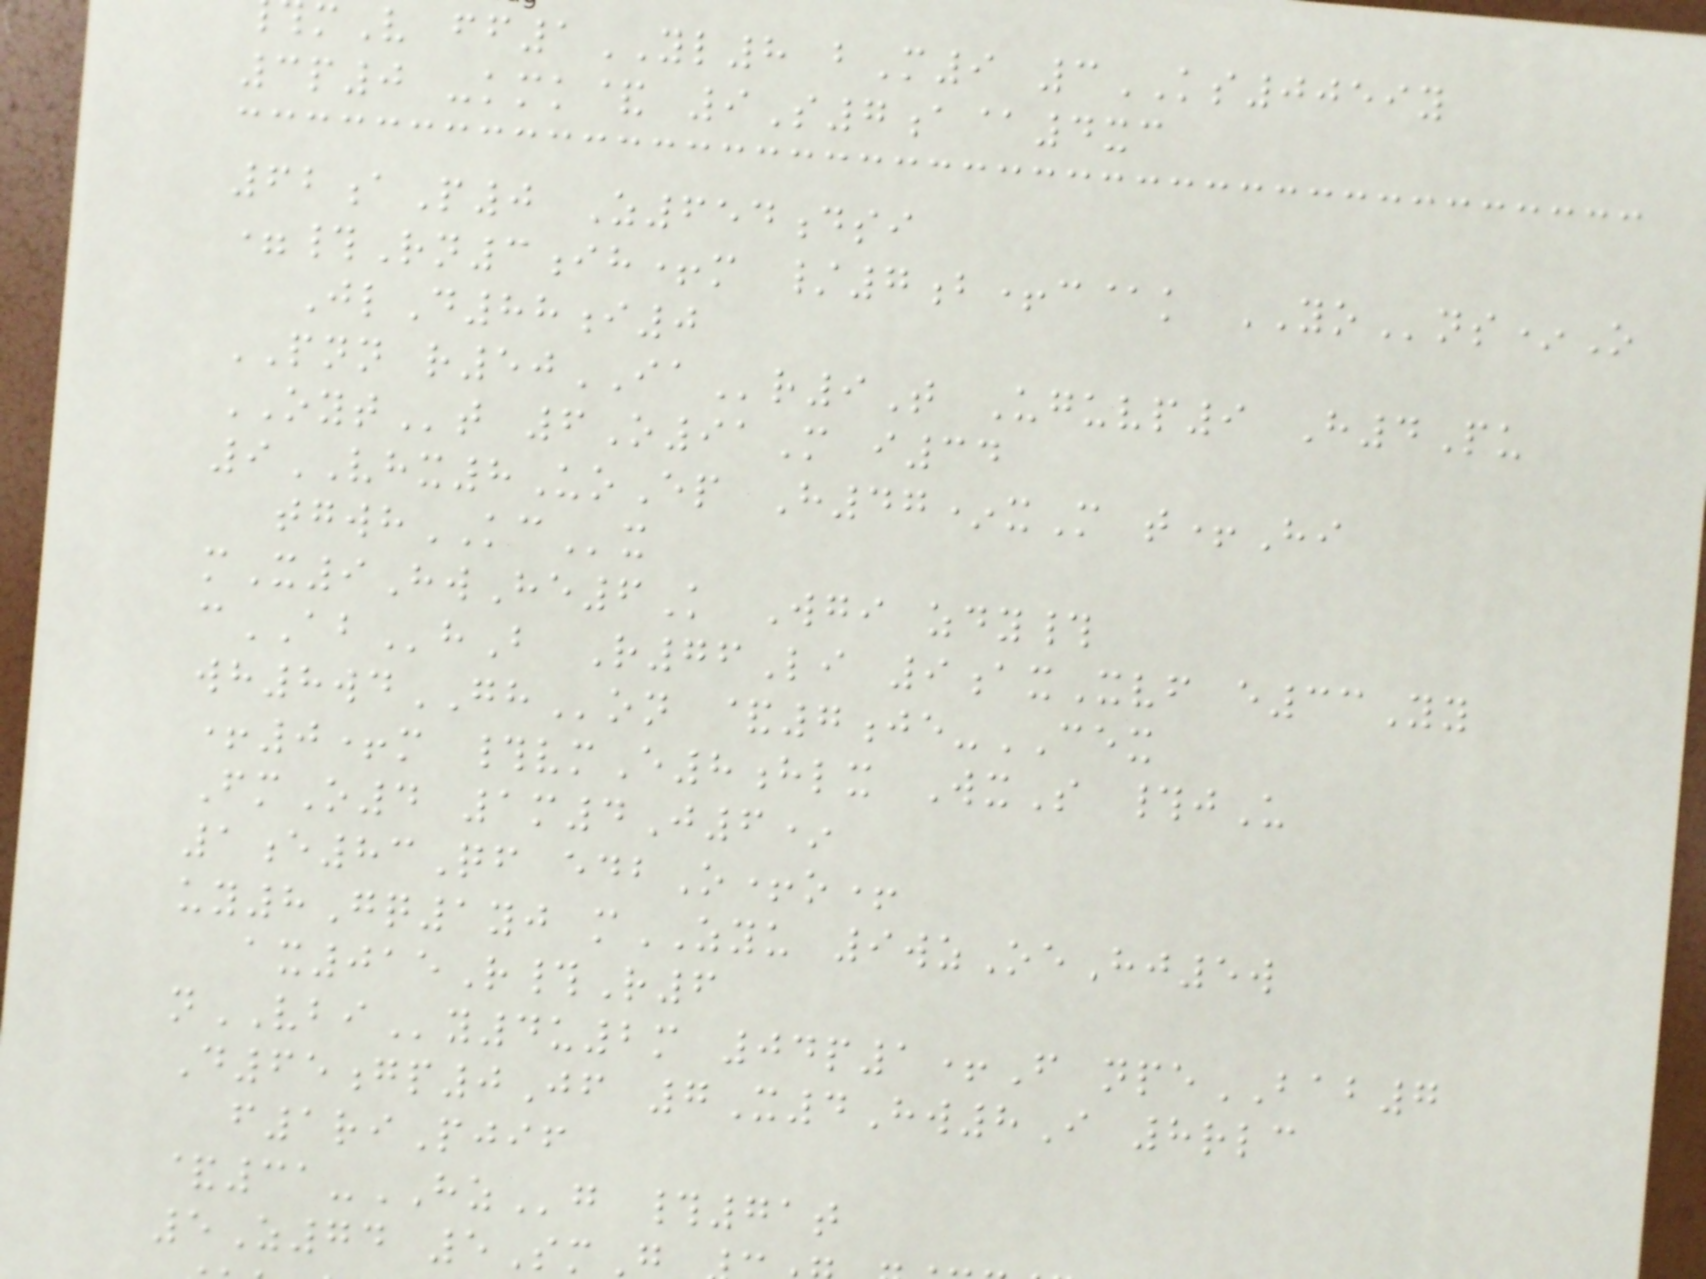mV ff1YL8 bM9 3KS0059y
3p0 -kmk& 9S7a@4xc
62aP0 Z654dsi
=#Rn3ih+m /7b+c@k YOns*O
JlD88i0
PNN r50IAr9T Uguvp9 H4Pu
OYTt 6O91M i34
9VHX8UoEp H47*xM t+Hi
tgwhKCx
mX9HwHe6K Wgi zdy#
cABhB R76Li 9axXvf e33Yy
wh8wdGHon &7je-CEX
+0+m #vmE8hlx WxS #jU
FmO4 1m4J6*
1e83Qf edbO+o+
uy8Gq1yj mZYU 9wzOeHj5w
ax015R#R6
nVBIy4u2m 04p1+F npeBAB7
D65gp0Jf 7X4Hw8I 8rlc
f1riPjif
&31-HZg #71t
5Z74 5Sm
